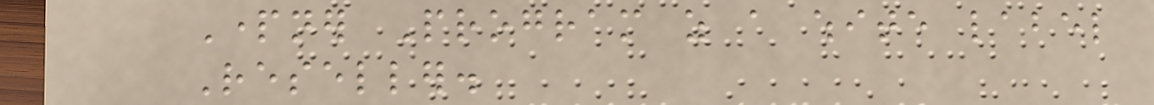Partner Program as a white label
Reseller.
